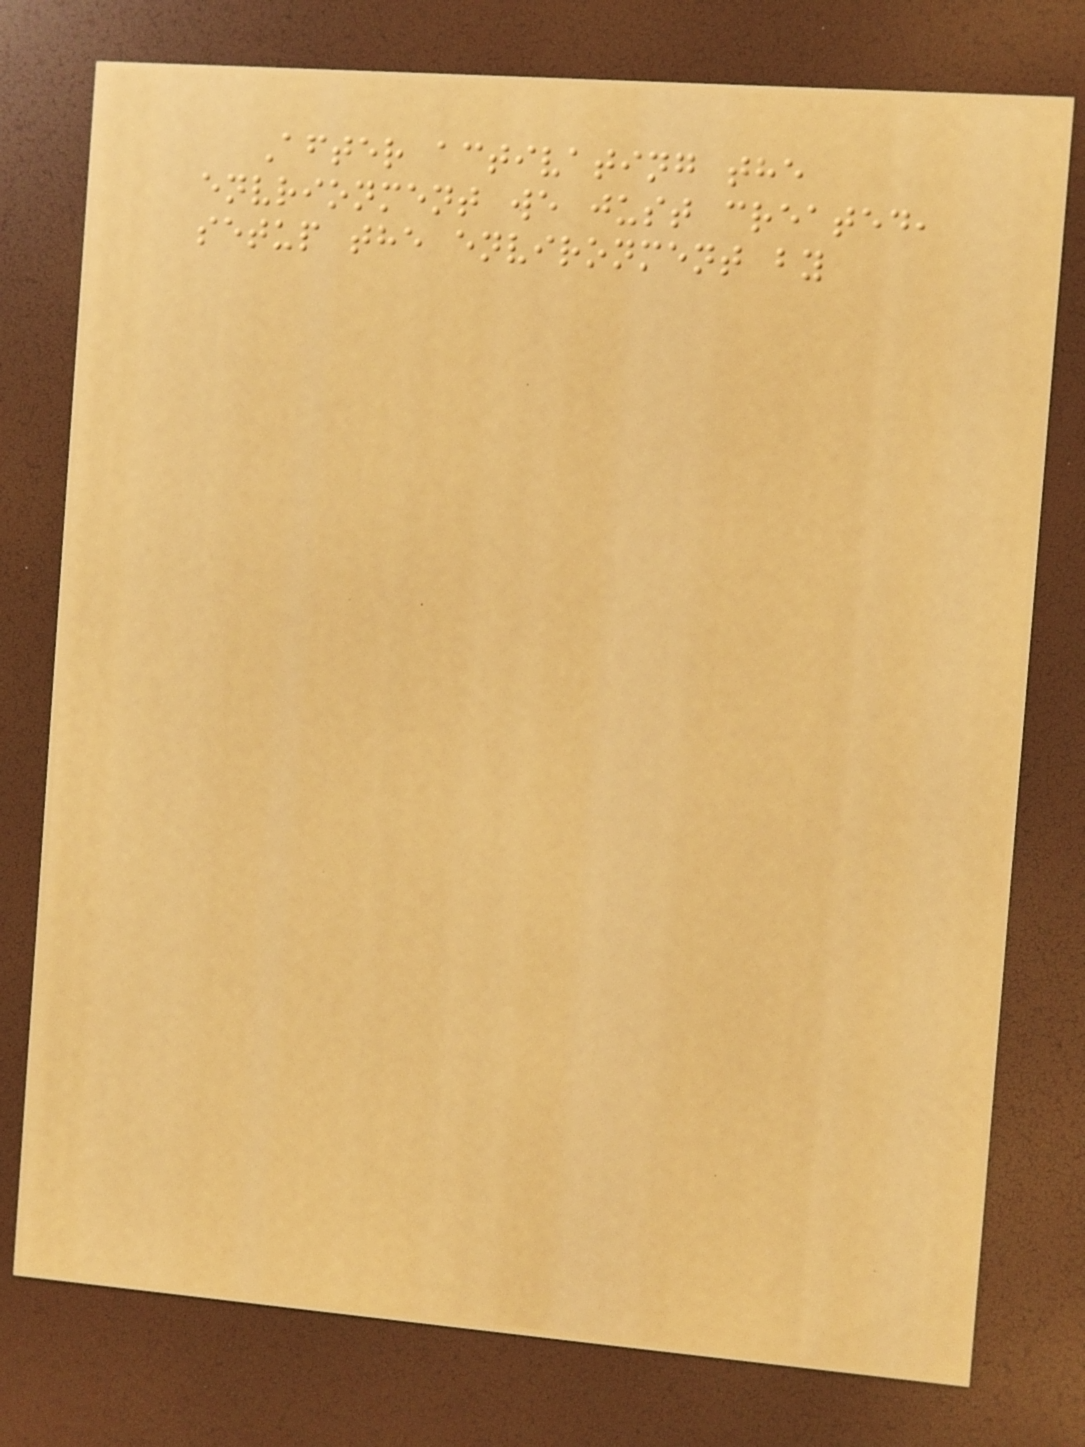After activating the
envrionment we just created,
setup the environment by
